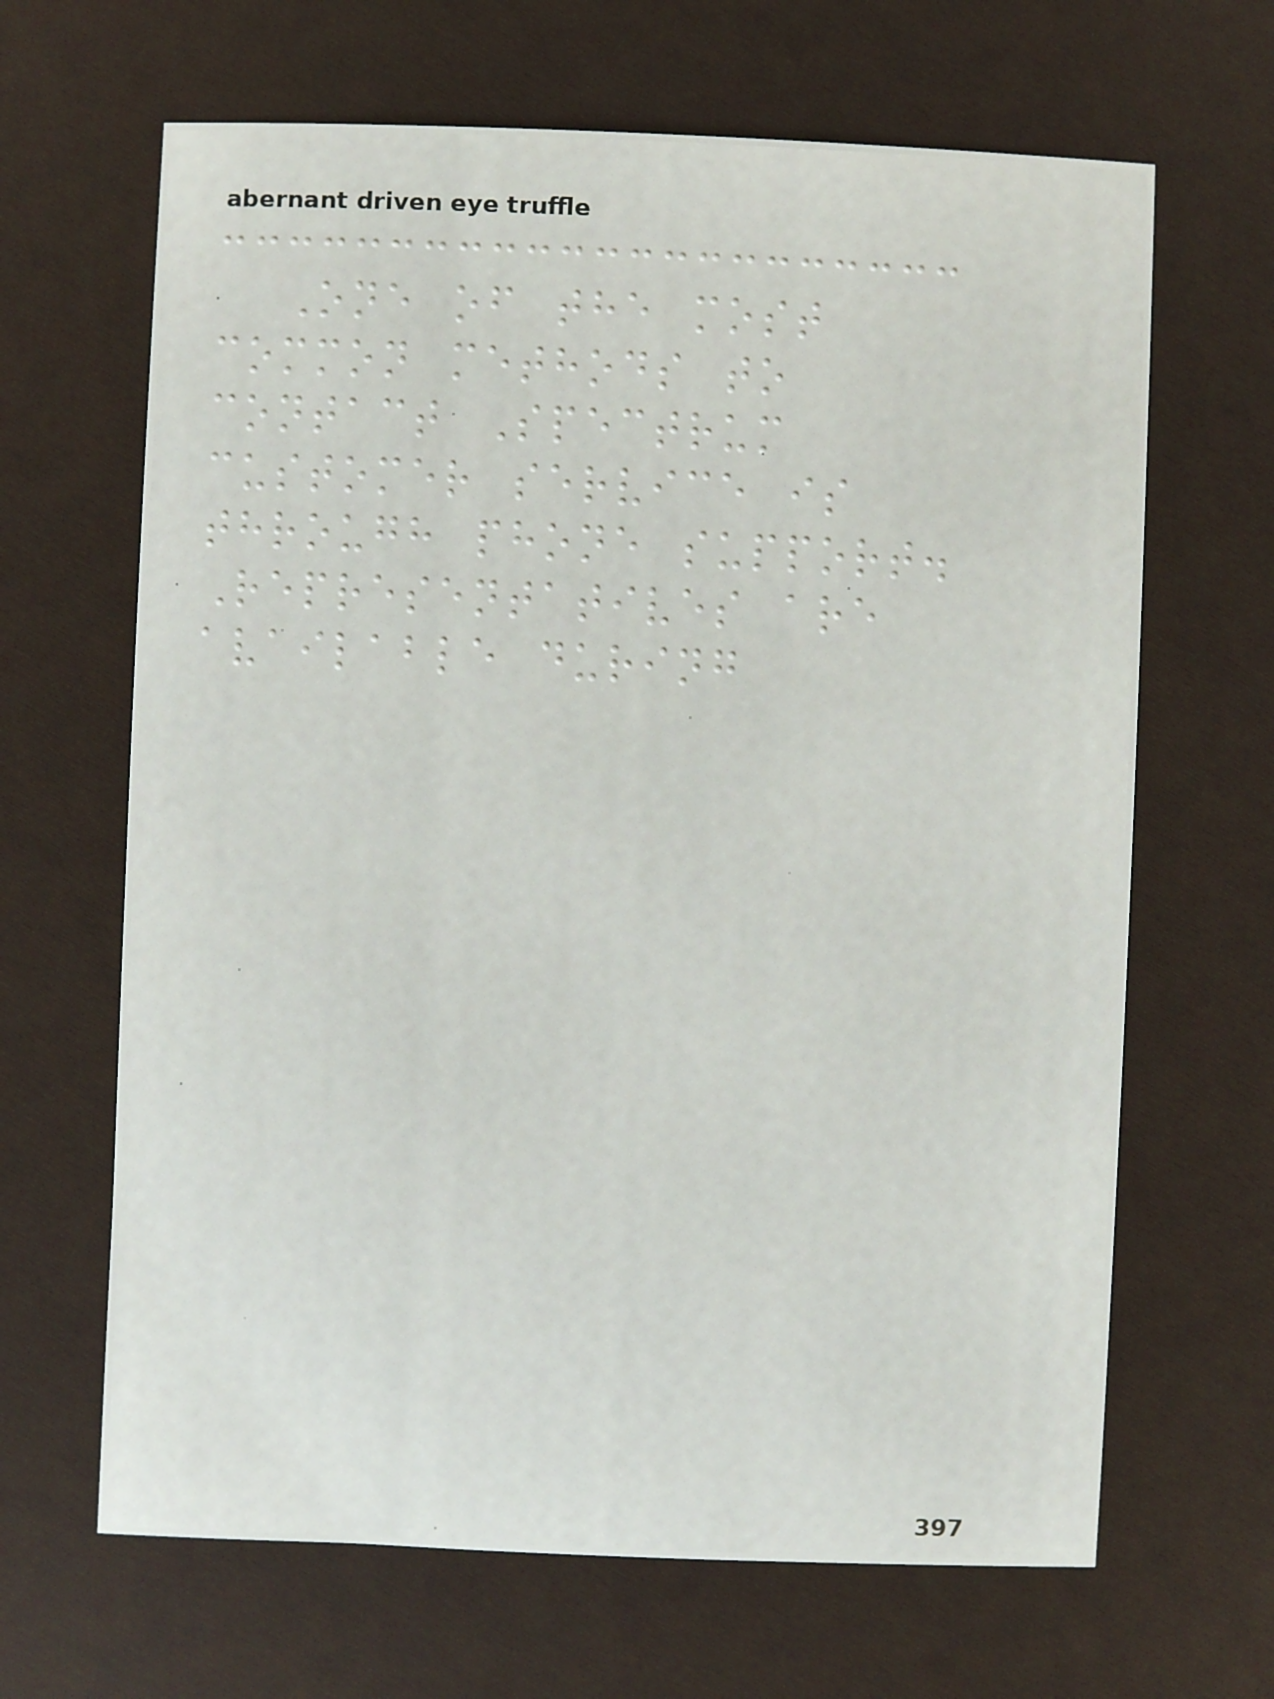One of the most
common methods to
contact Spectrum
customer service is
through phone support.
Representatives are
available during
